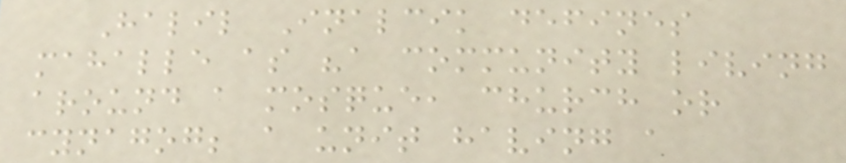Halil Inalcik defines
mahalle as "a community living
around a mosque, church or
cynagog; a unit having a
